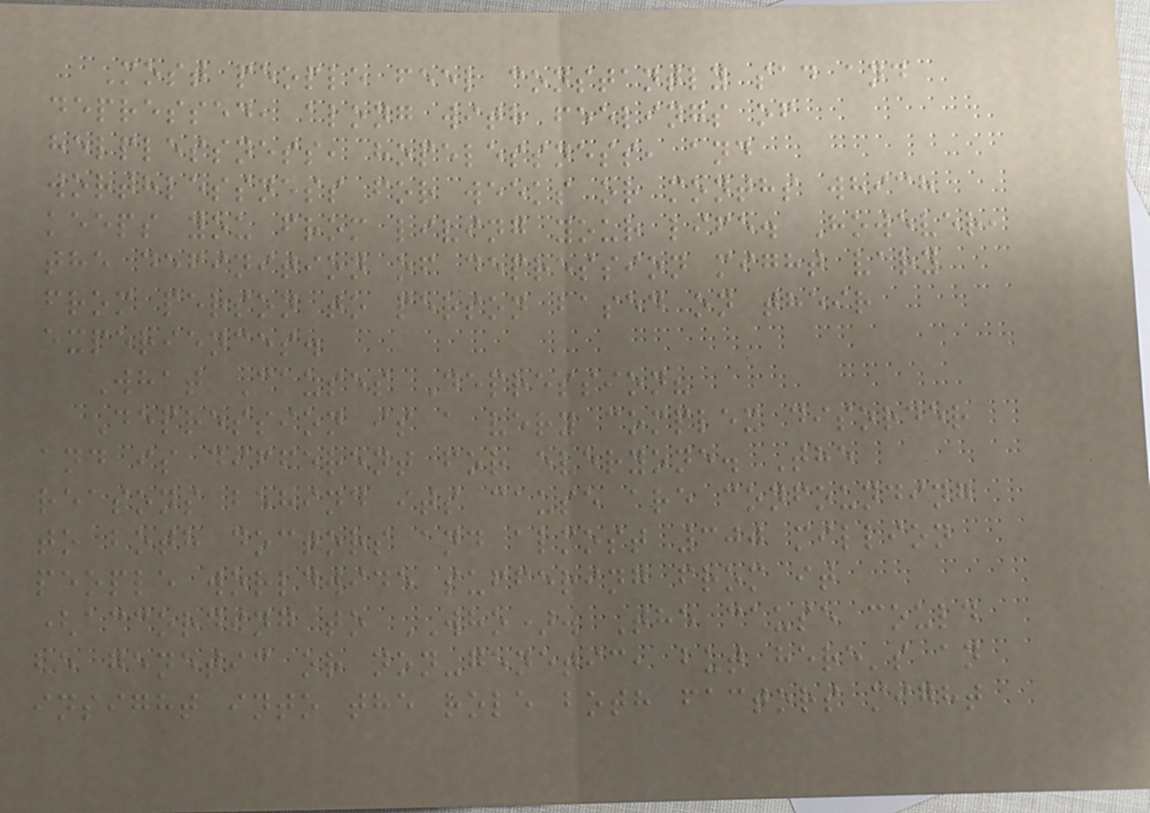Most people feel constantly sad and
depressed, along with feelings of
helplessness, hopelessness, and
worthlessness for weeks or months which
keeps you from living your life. However,
the definition of depression might vary
from person to person based on their
experiences.
What Causes Depression?
Depression is a very complex disorder
and is different for everyone. The
reasons behind its cause are confounding
to both doctors and almost 300 million
people worldwide suffering from it
(according to WHO). The cause could
be genetic or non-genetic, but here's an
insight into the role both factors might
